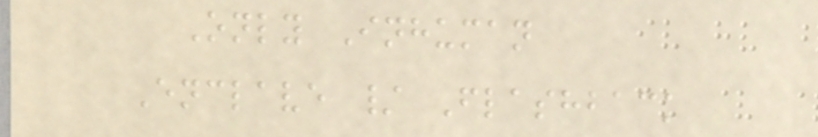Only Inhuman
Enclave / Flashback
